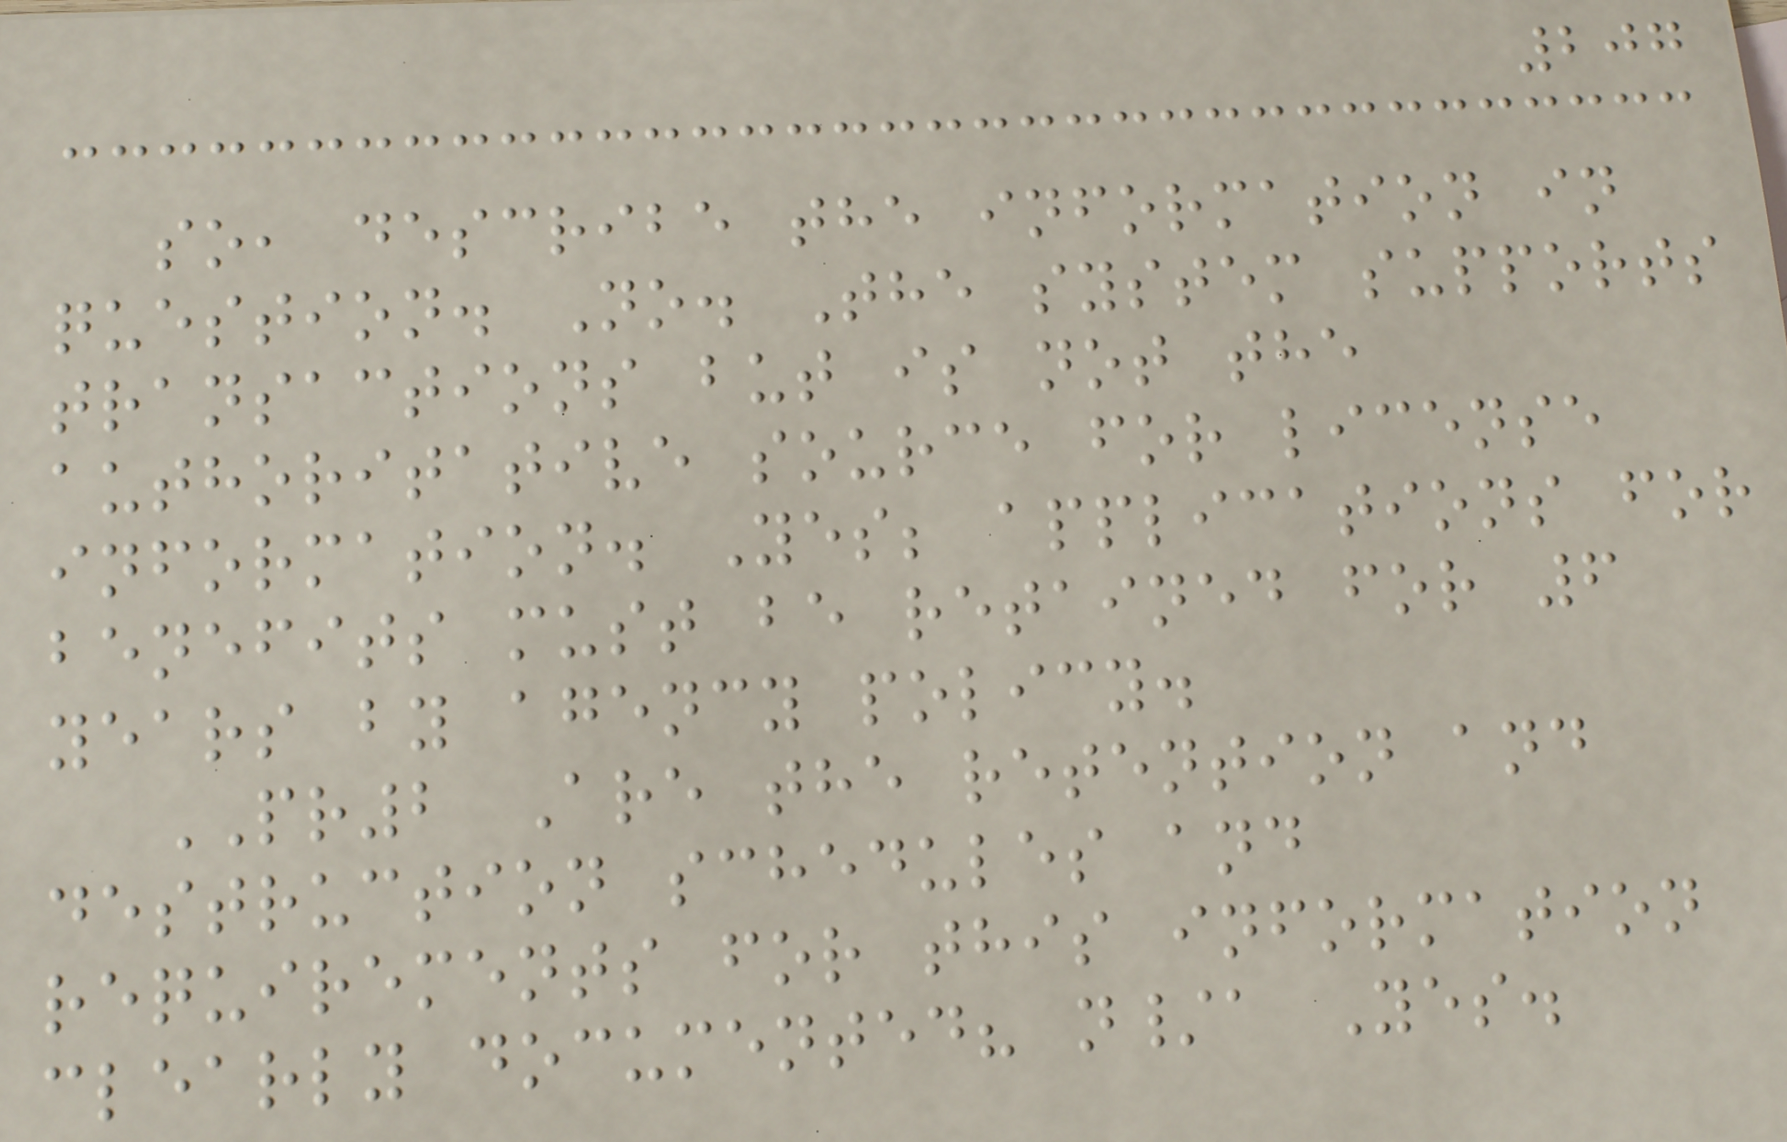207
so, describe the information in
question. No. The system supports
transactions but is not the
authoritative source for license
information. Yes; applications for
benefits must be retained for 6
years by agency policy.
PR2 Are the retention and
destruction schedules and
requirements for this information
clearly documented? n/a Yes.
